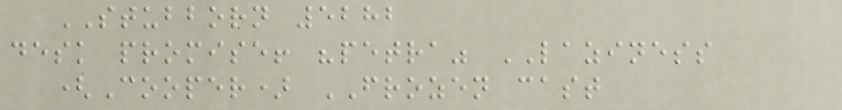STUBBORN 5282
desk promise! "petra" LAZINESS
(Cooper) FROZEN cast
